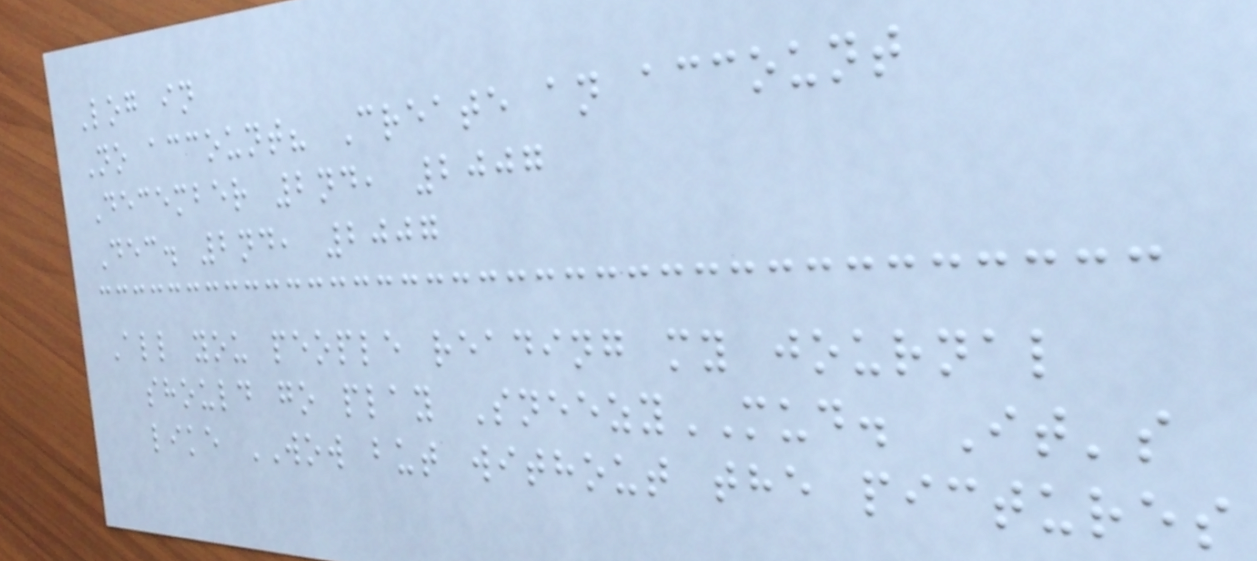Log in
No account? Create an account
December 2nd, 2007
Dec. 2nd, 2007
All you people reading my journal
should go play SneezyMUD. It's
like WOW but without the pictures
